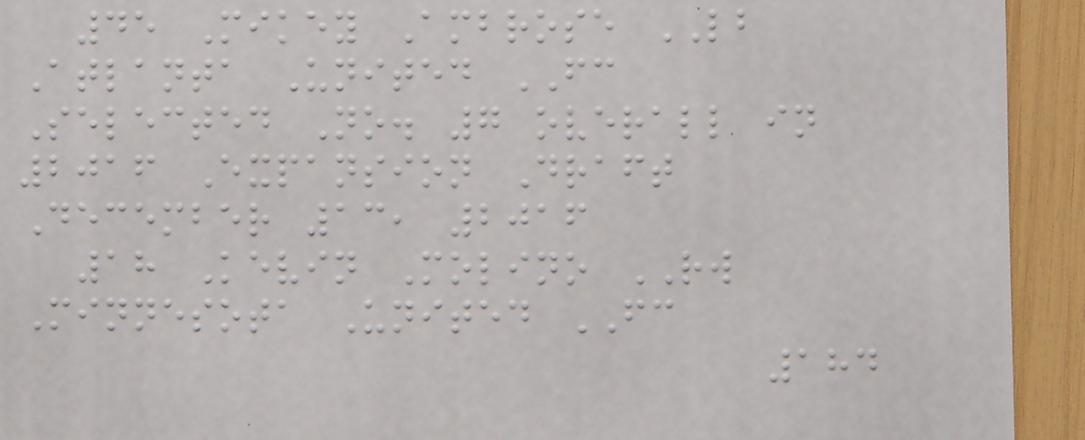45 Mikey Ambrose LB
Atlanta United FC
Selected No. 7 overall in
2016 Expansion Draft
December 13, 2016
18 Kevin Molino RW
Minnesota United FC
184
